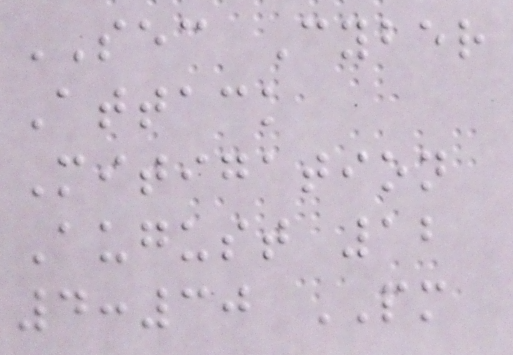SEC Cyber
Attack
Mitigation
August 12
4:30 PM
